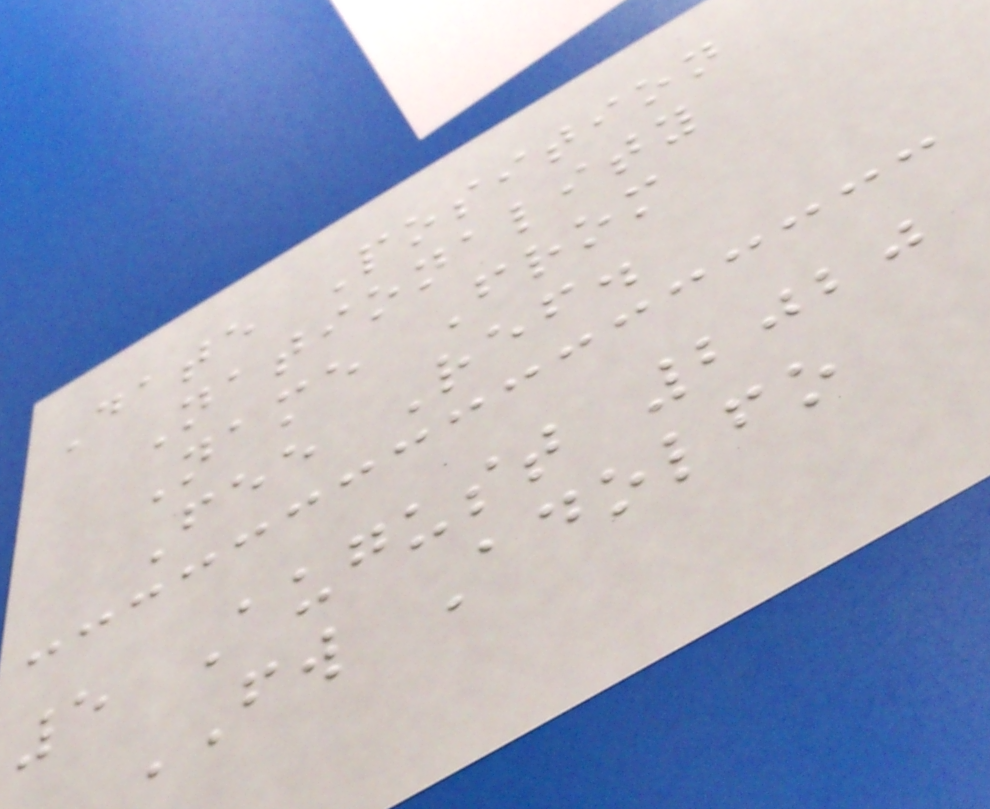Date Position
Nationality
Name From
Fee Ref.
5 August 2020
FW Adolfo
